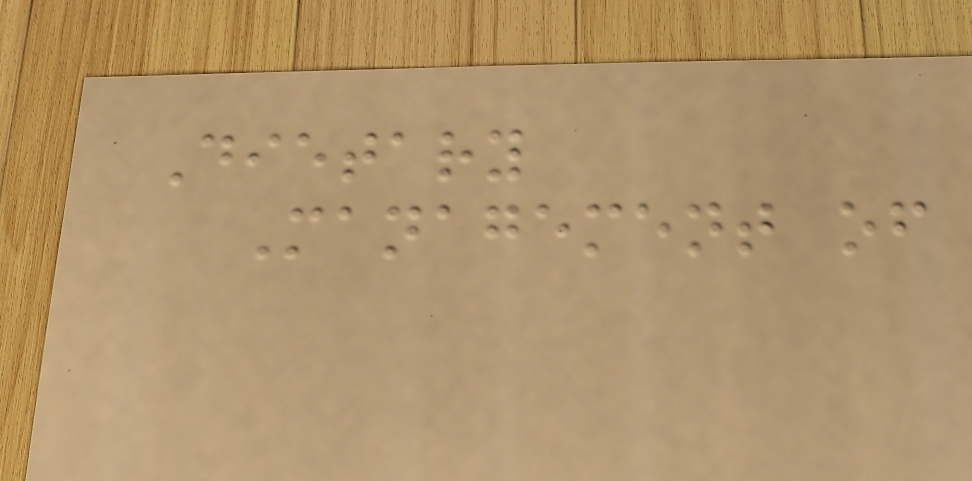Dietary
Management of
